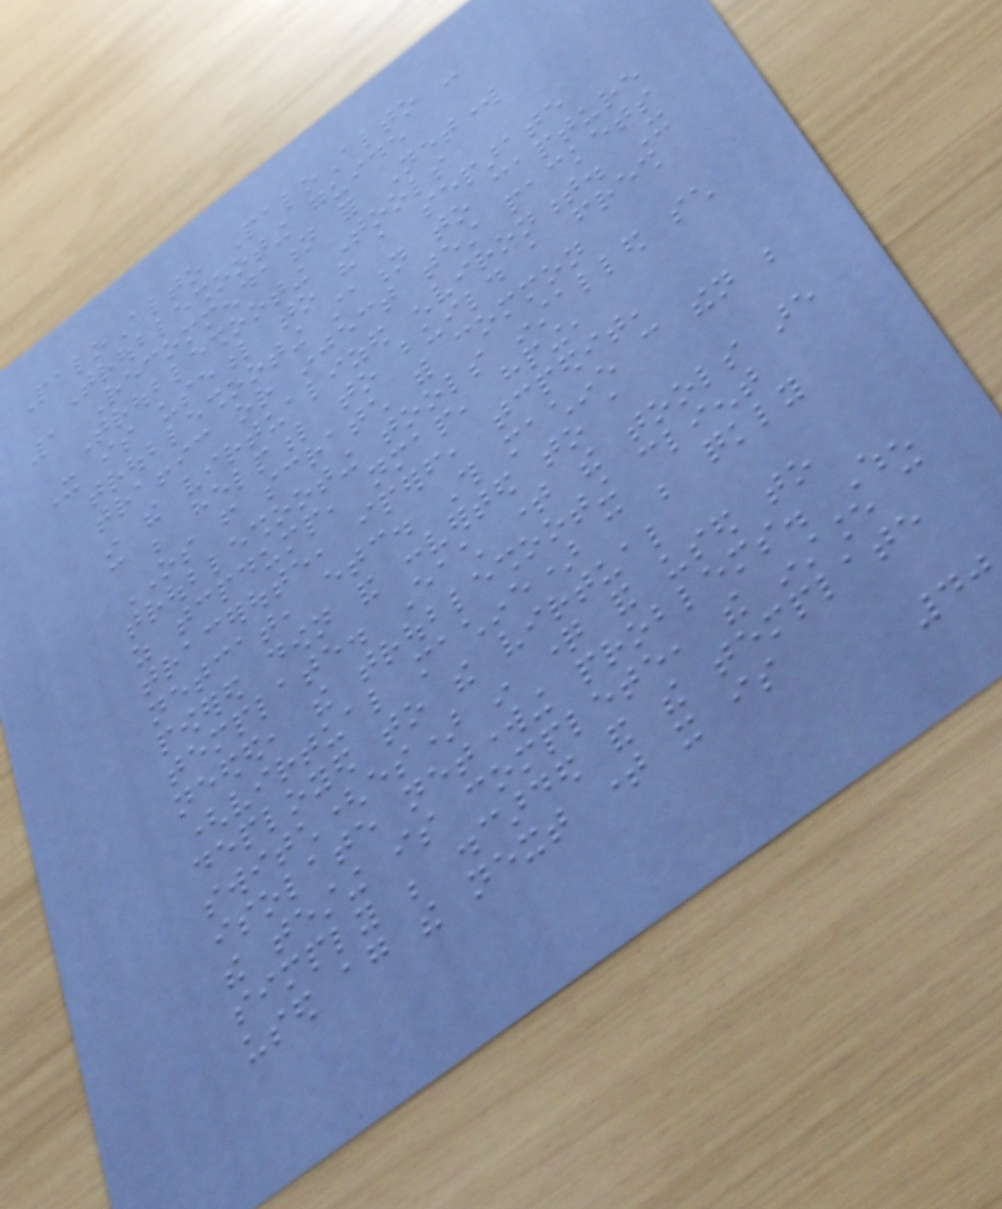PaloAlto PaloAlto -
Troubleshooting guide
1 Recommendation for Network
Troubleshooting Tools
It is useful to have a separate
troubleshooting station to capture
traffic or inject test packets
in the virtualized environment. It
can be helpful to build a fresh
OS from scratch with common
troubleshooting tools installed such
as tcpdump, nmap, hping,
traceroute, iperf, tcpedit,
netcat, etc. This machine can then be
powered down and converted to a
template. Each time the tools are
needed, the troubleshooting client
(virtual machine) can be quickly
deployed to the virtual
switch(es) in question and used to
isolate networking problems. When
the testing is complete, the instance can
simply be discarded and the template
used again the next time it is
40
